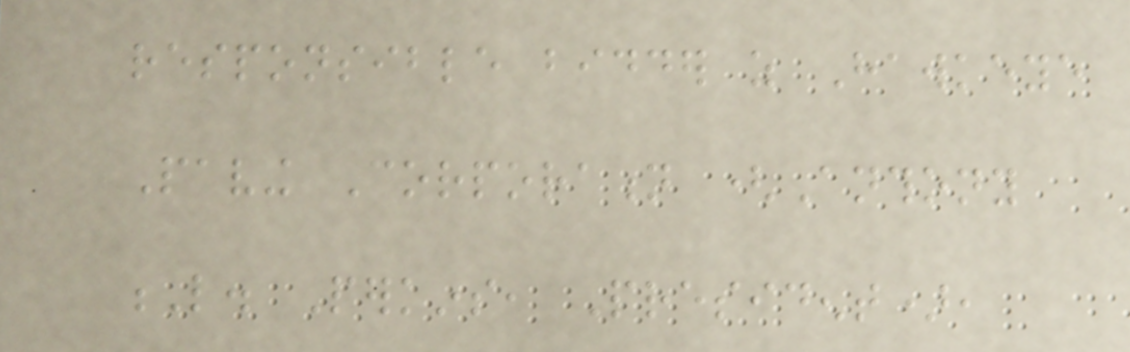responsible bidder as Hawkeye
Paving Corporation (Anthony
L. Perkins, President),
